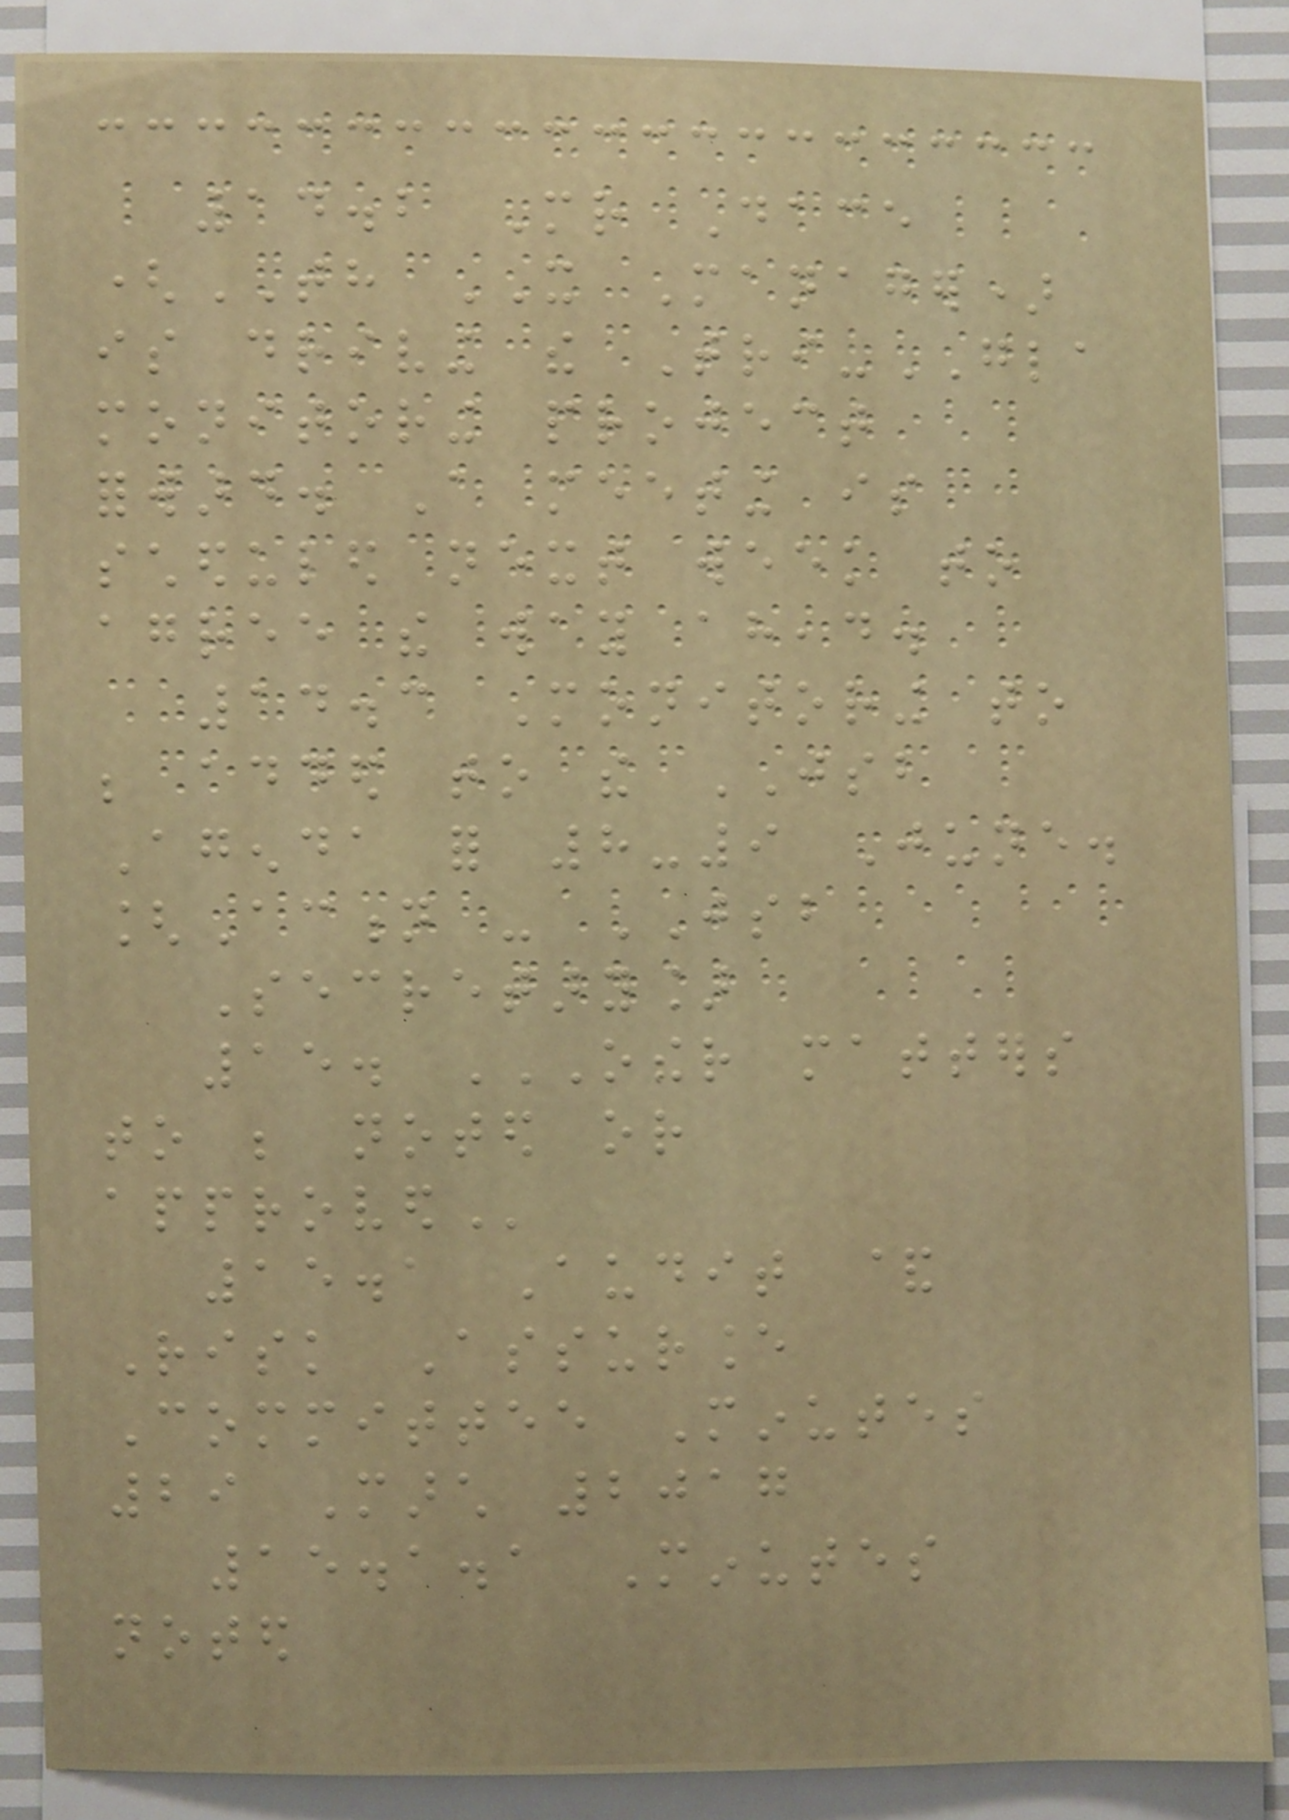14.2 Mr Dace
(TH IT Manager)
is driving the Tri-GLA
monitoring project
forward. A meeting is
scheduled next week to
agree the way ahead.
14.3 Monitoring to
be added to the JSB
Agenda for 8-9 June.
[Action - JSB
Secretary]
15. OTHER MATTERS
TO BE NOTED OR
APPROVED
15.1 Audit &
Risk Assurance
Committee Minutes
29 March 2017
15.1.1 Minutes
noted
